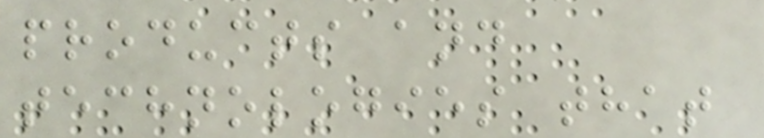products and
technologies that
